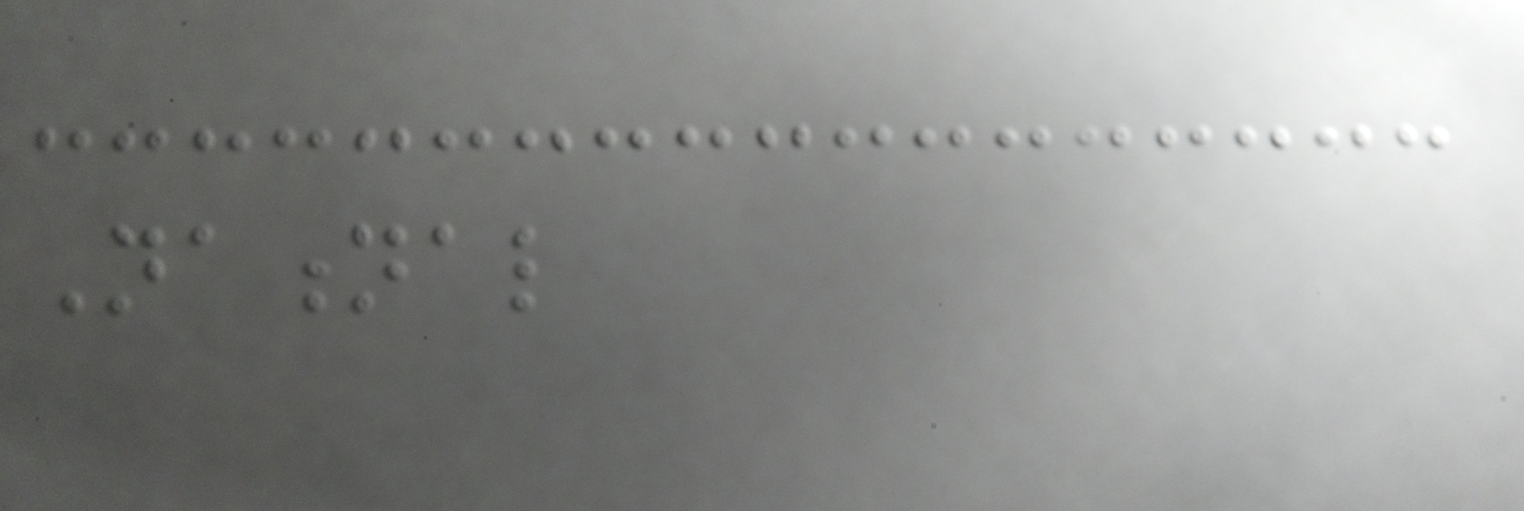National
